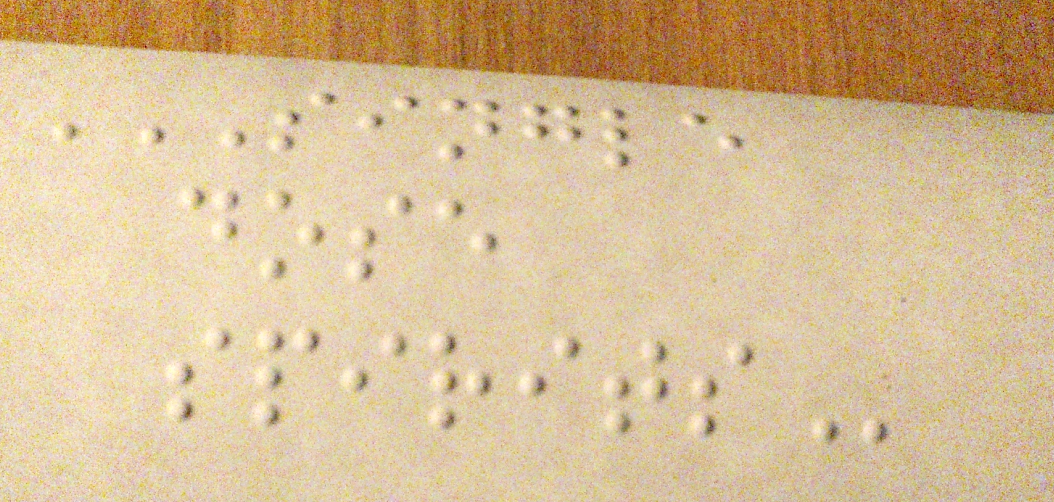SINGLE
DOSE
SPIRITS
